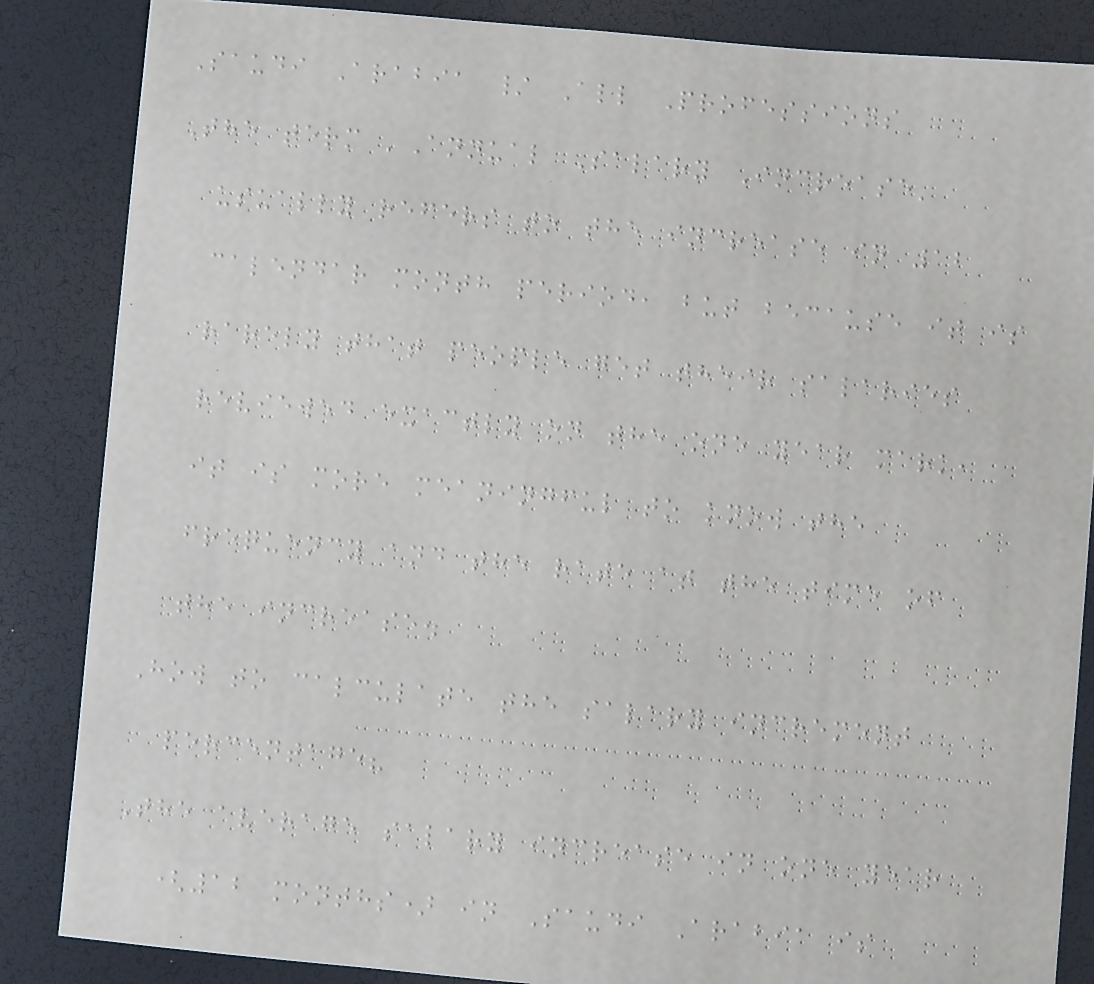Saudi Arabia / All Professions
The term 'Annual Salary Increase'
usually refers to the increase in 12
calendar month period, but because it is
rarely that people get their salaries
reviewed exactly on the one year mark,
it is more meaningful to know the
frequency and the rate at the time of
the increase.
How to calculate the salary increment
percentage?
The average salary increase in one year
(12 months) in Saudi Arabia is
